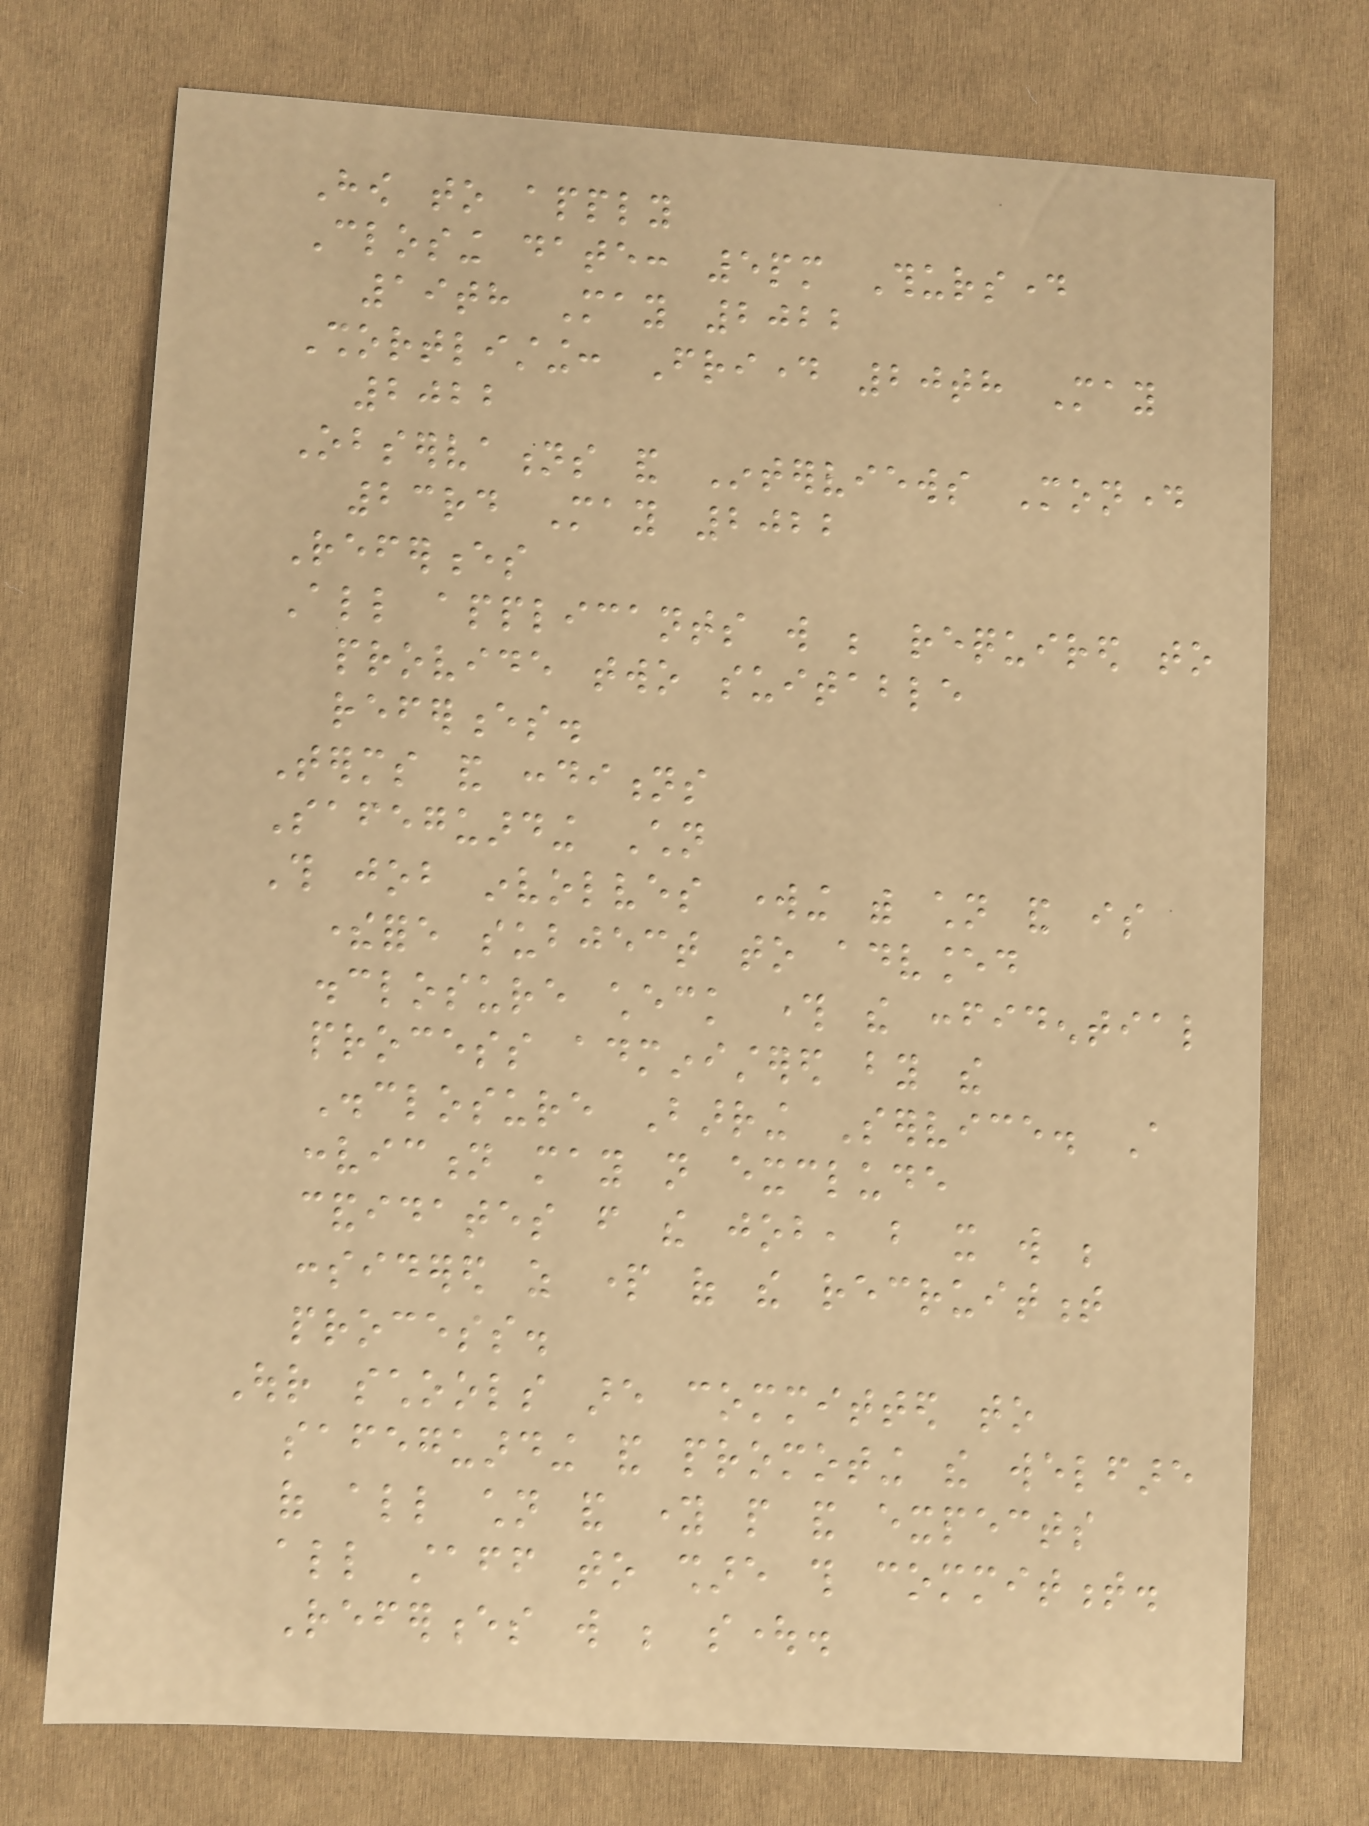How to apply
Closing date: 5pm Thursday
19th May 2022
Shortlisting: Friday 20th May
2022
Observations and Interviews Monday
23rd May 2022
References
All applicants will be required to
provide two suitable
references.
Terms and conditions
Safeguarding Children
This job involves working with children and is
therefore subject to advanced
disclosure check through the confidential
process administered by the
Disclosure Barring Service. A
conviction may not exclude
candidates from the job, but it will be
considered as part of the recruitment
process.
Our schools are committed to
safeguarding and promoting the welfare
of all children and young people and expects
all staff to share this commitment.
References will be sought.
